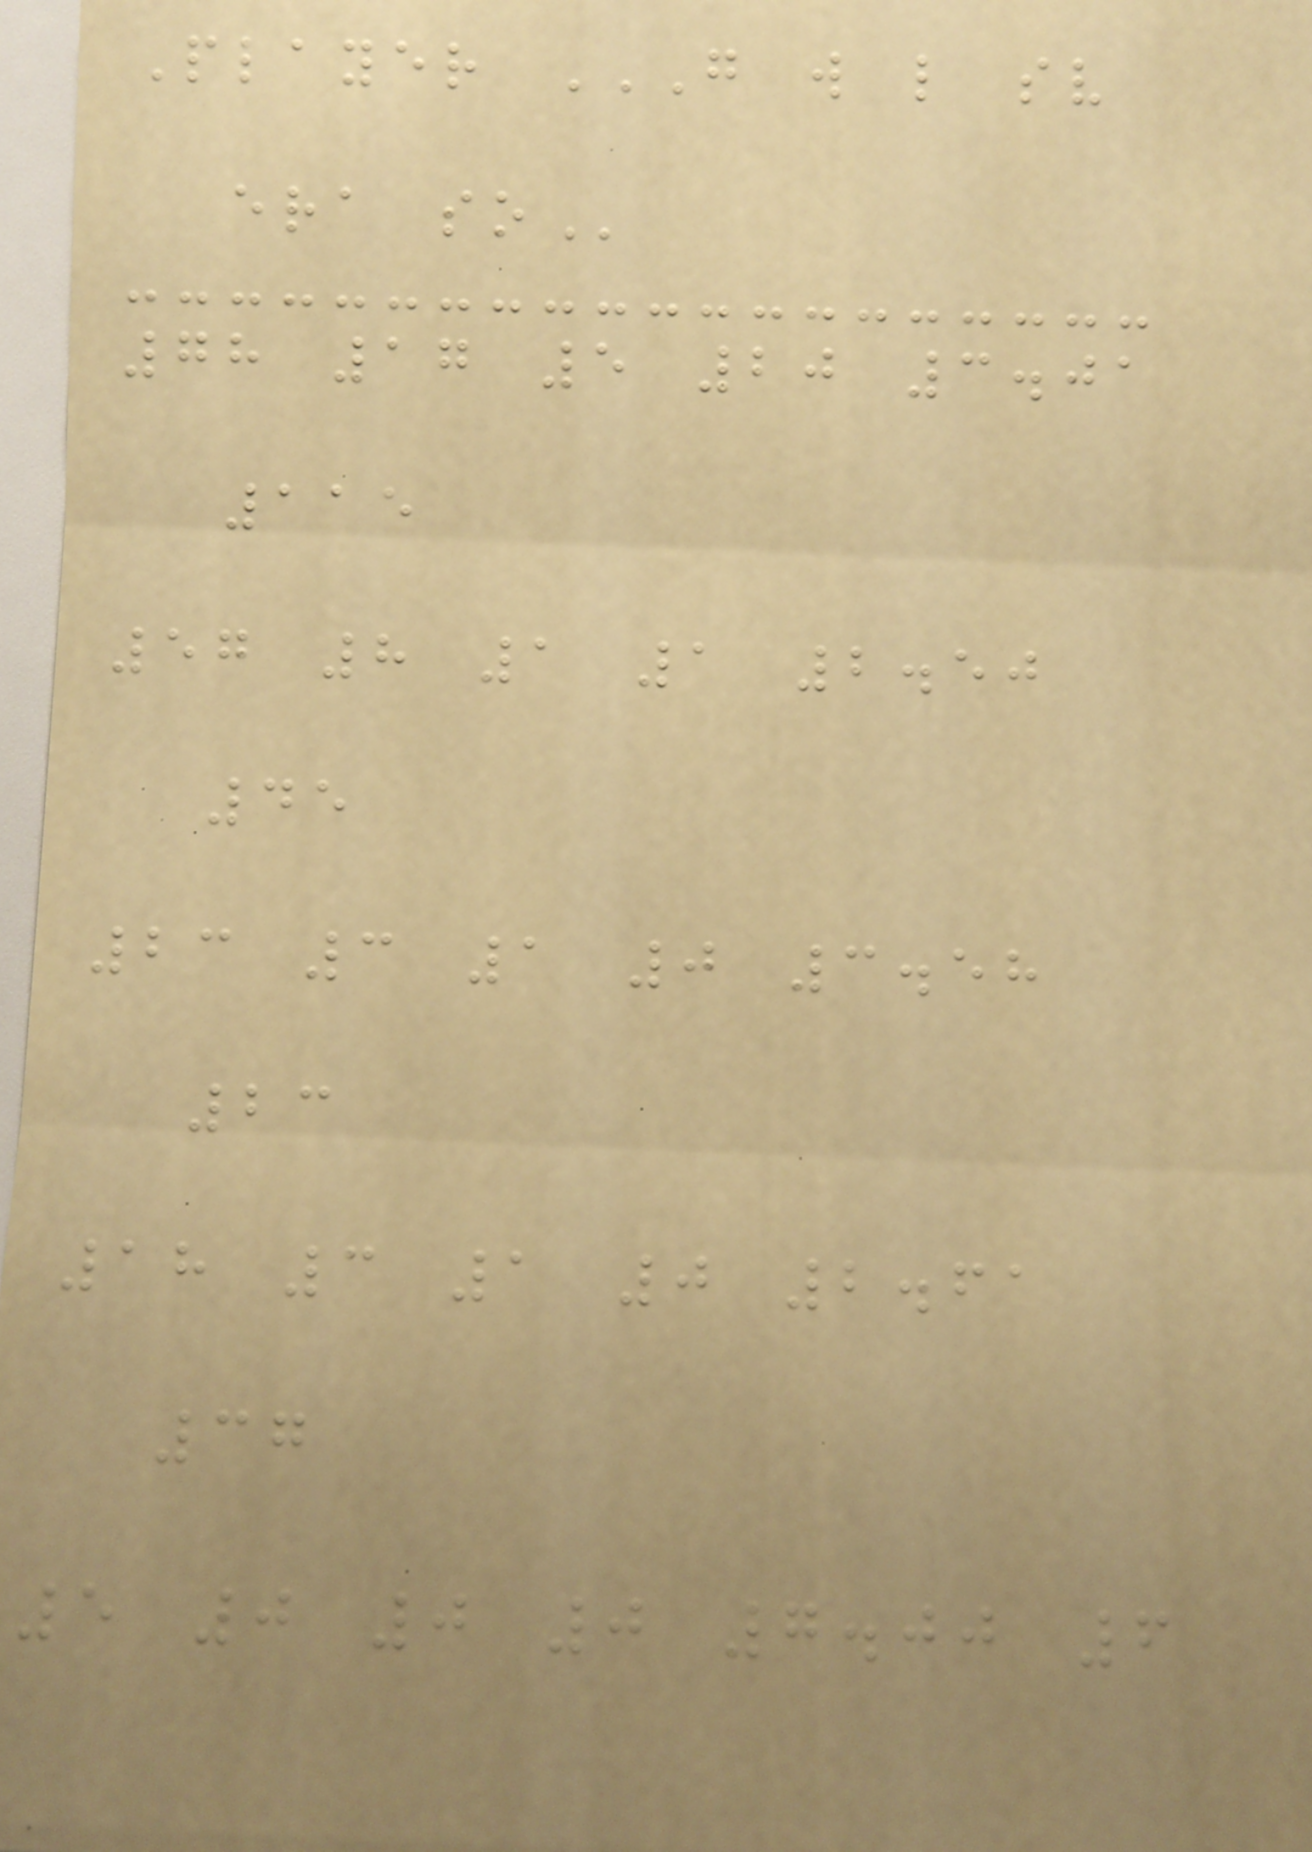Player G W L SV
ERA SO
78 17 5 20 3.01
115
57 8 1 1 2.50
45
23 3 1 0 3.58
23
18 3 1 0 2.61
37
5 0 0 0 7.00 6
